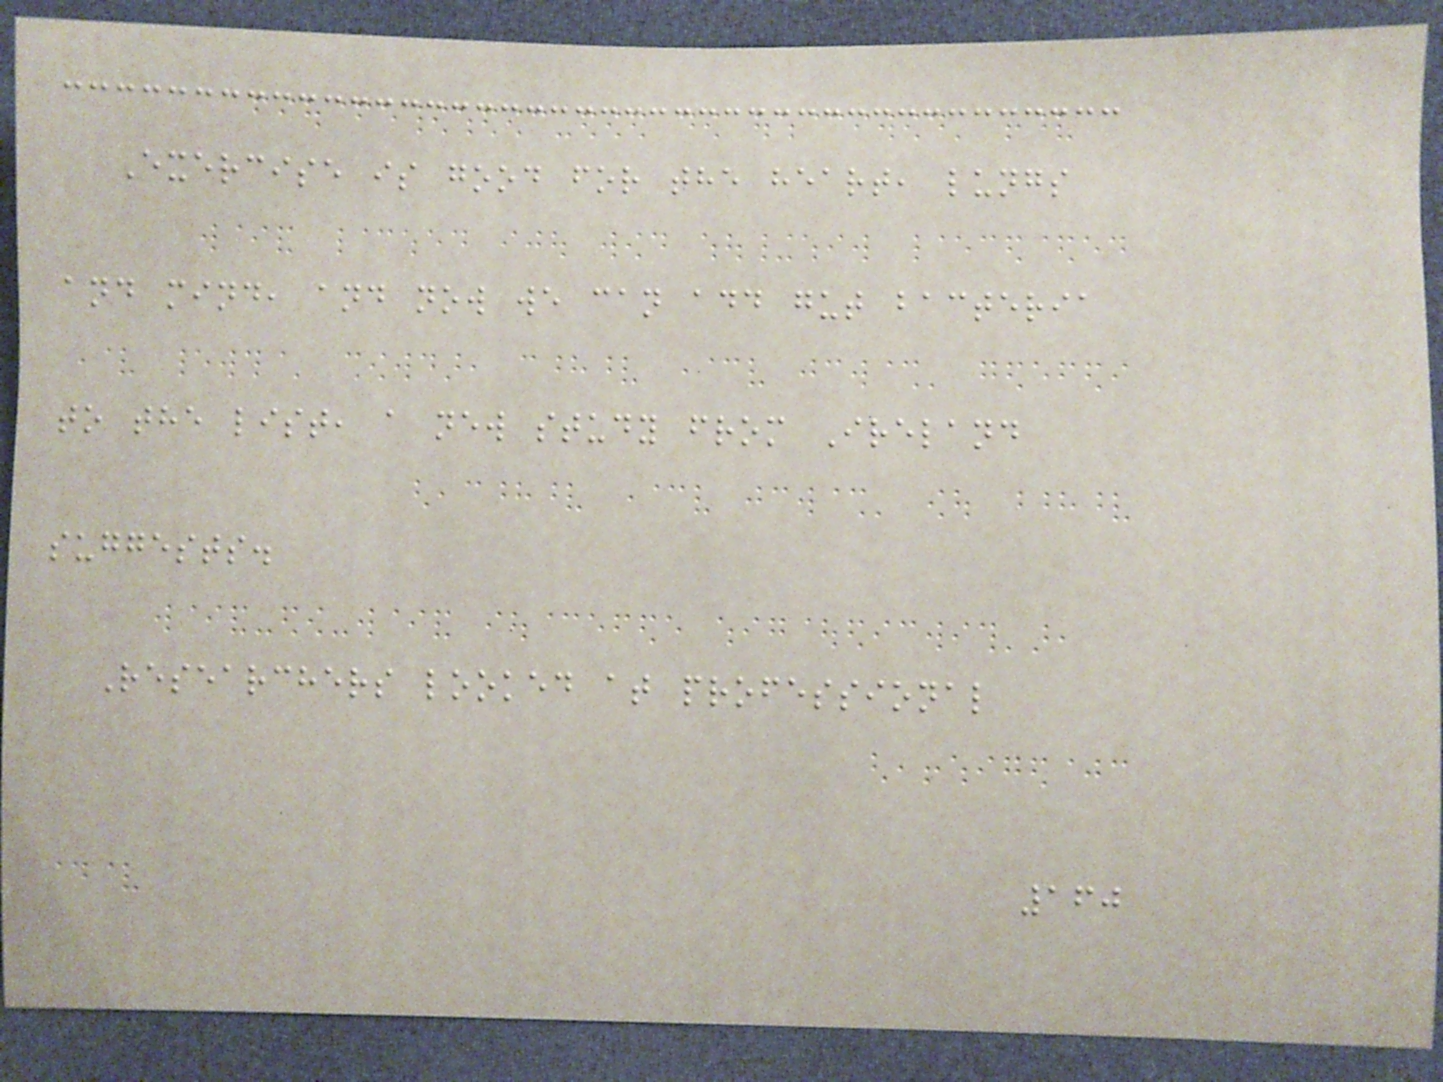Exercise is good for the heart, lungs
and mind, and now we can add gut bacteria
to the list, a new study from Ireland
suggests.
Researchers looked at professional
160
